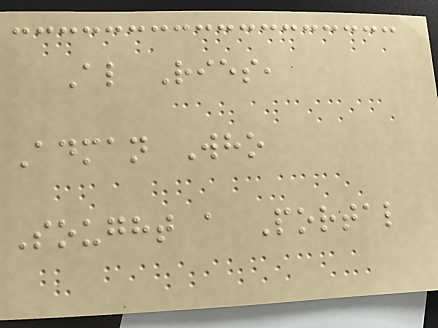Al Ries,
Adman Who
Sought a Portal
